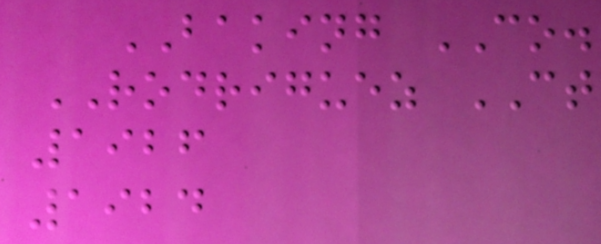BAKING CO.
RODRIGUEZ CT
1926
1924
